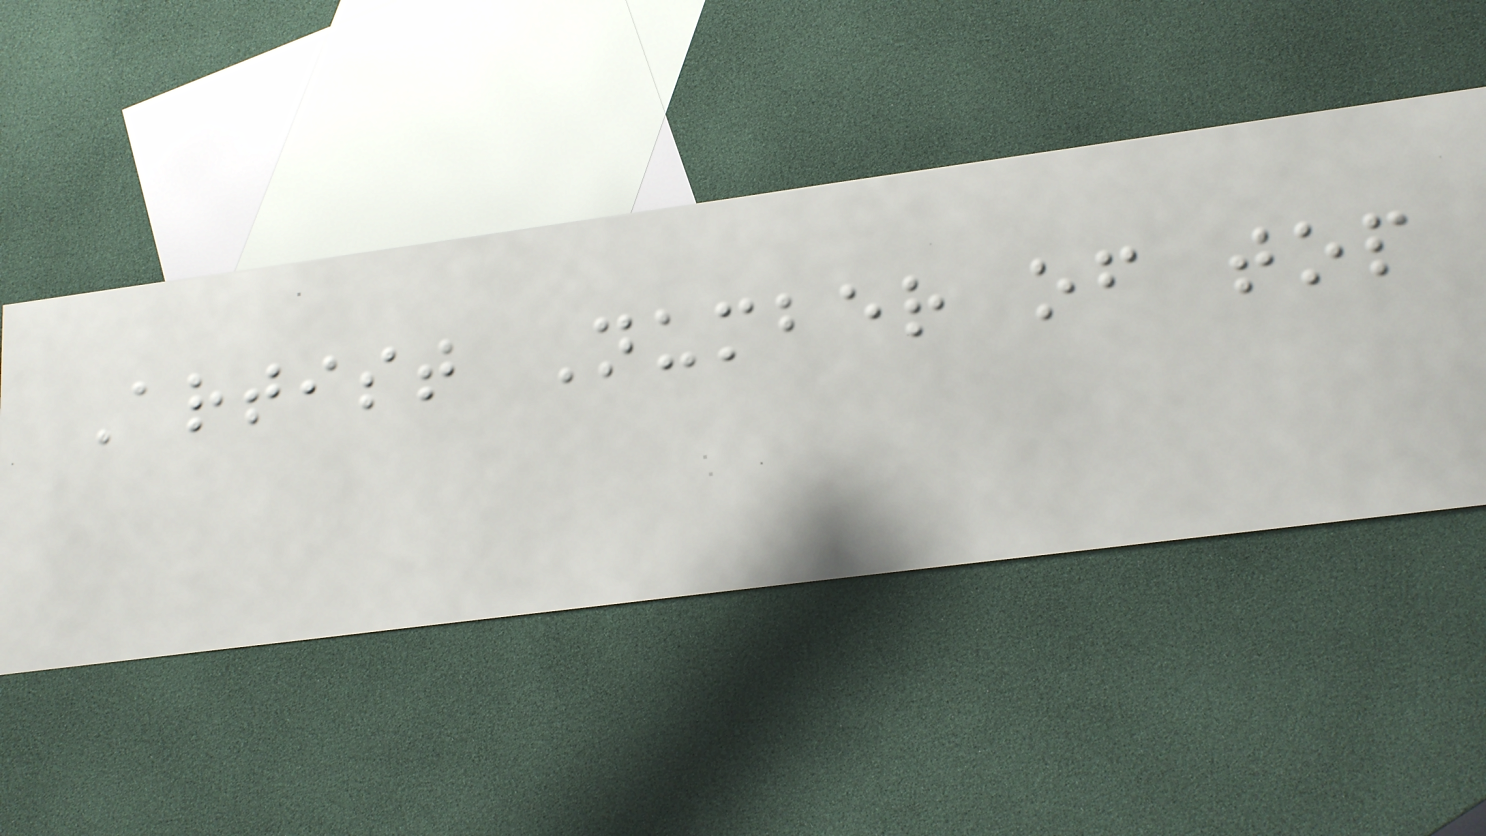Artist Number of top
